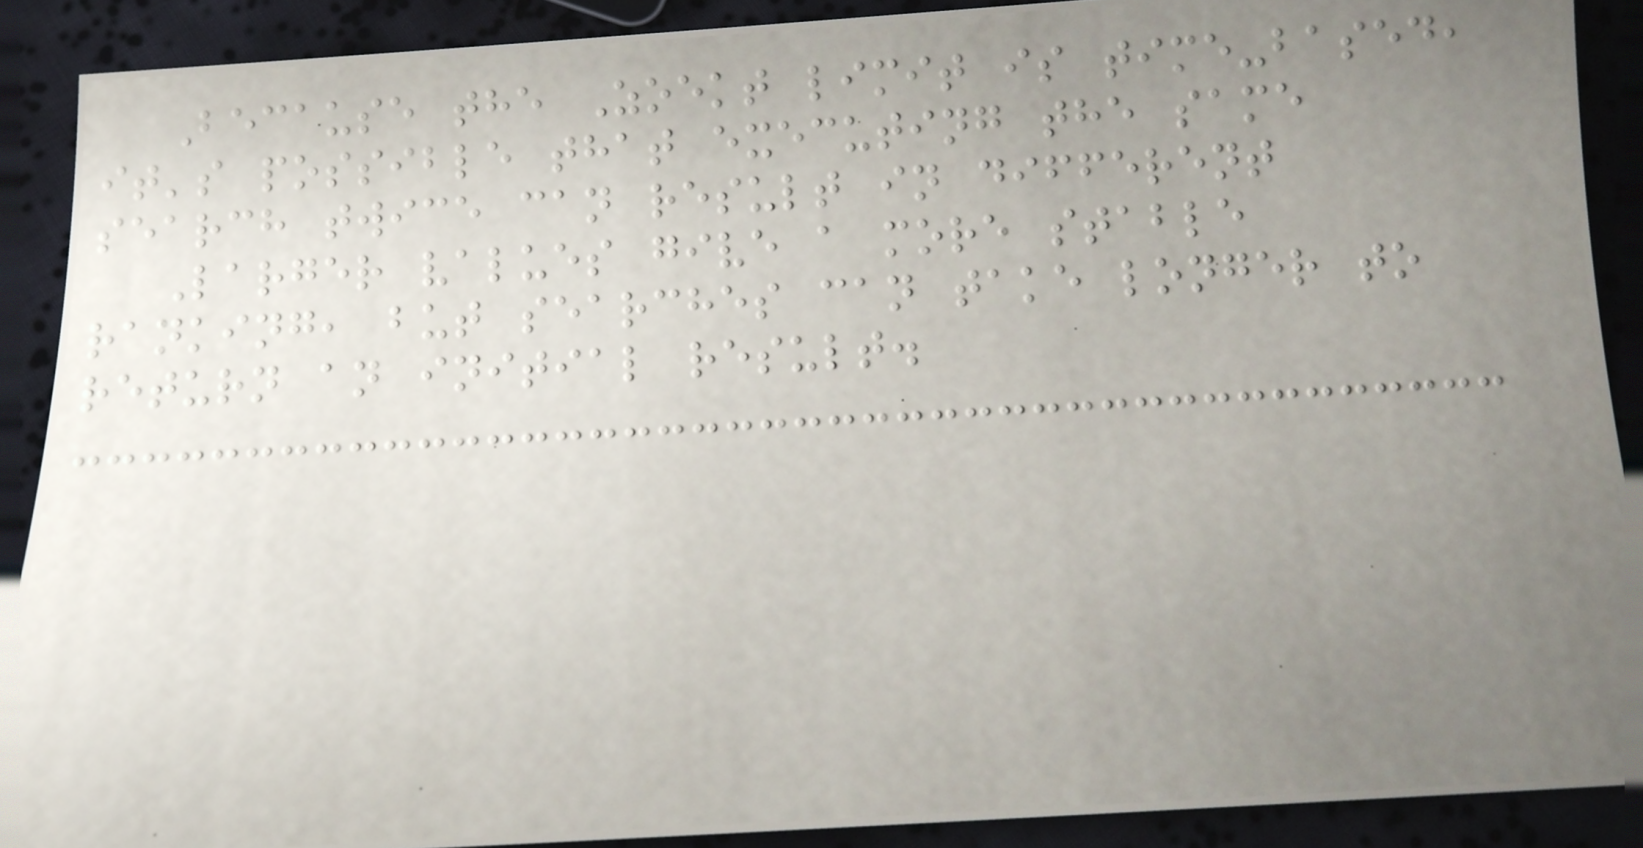Because the Zoekt limit is time-based,
it's possible that executing the same
search twice can result in different
Larger values give a more stable
ranking, but searches can take longer to
return an initial result.
